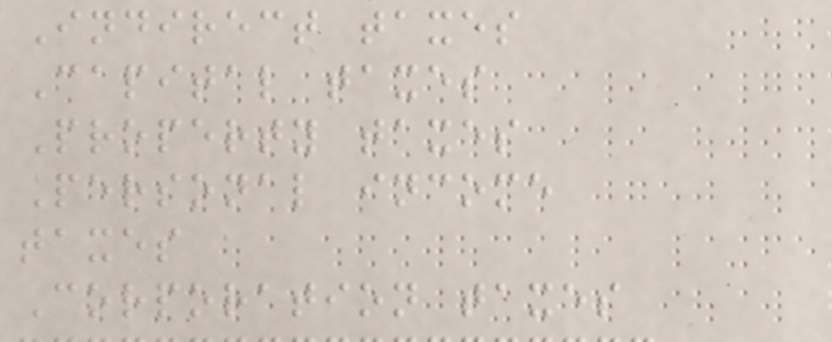Indirect taxes
Capital taxes
Property taxes
Personal income
taxes
Corporation taxes
